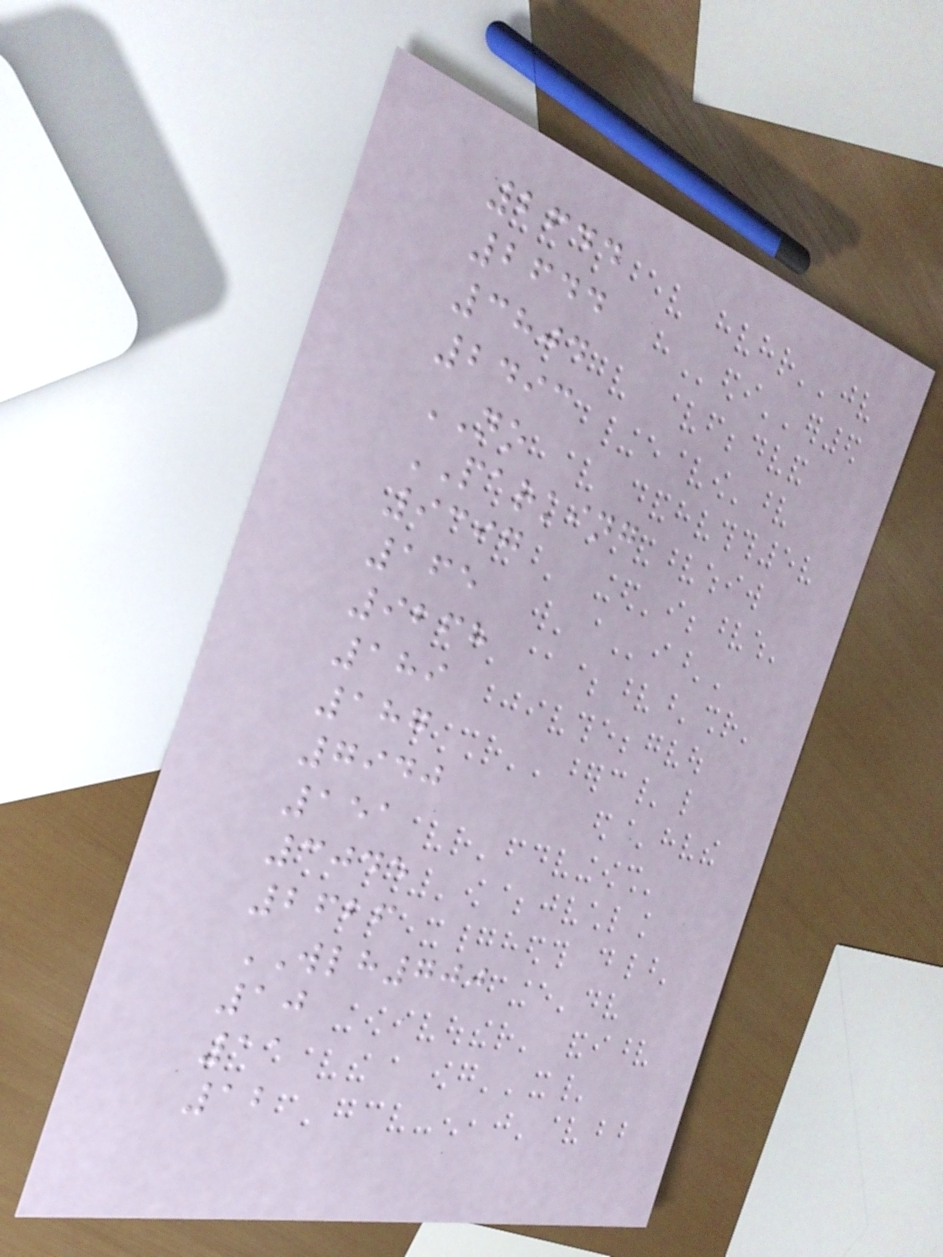2644
2644
3804
2493
NO
PARKING
9397
165
9268
189
187
7940
151
3045
2626
WLH700
10
11
12
